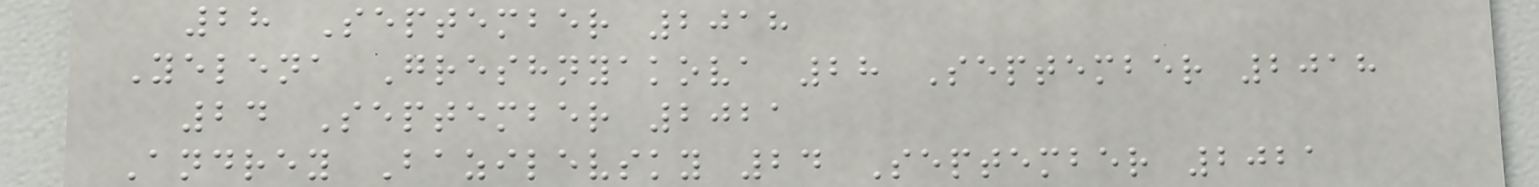28 September 2018
Yelena Greshnyakova 28 September 2018
24 September 2021
Andrey Bazilevsky 24 September 2021
